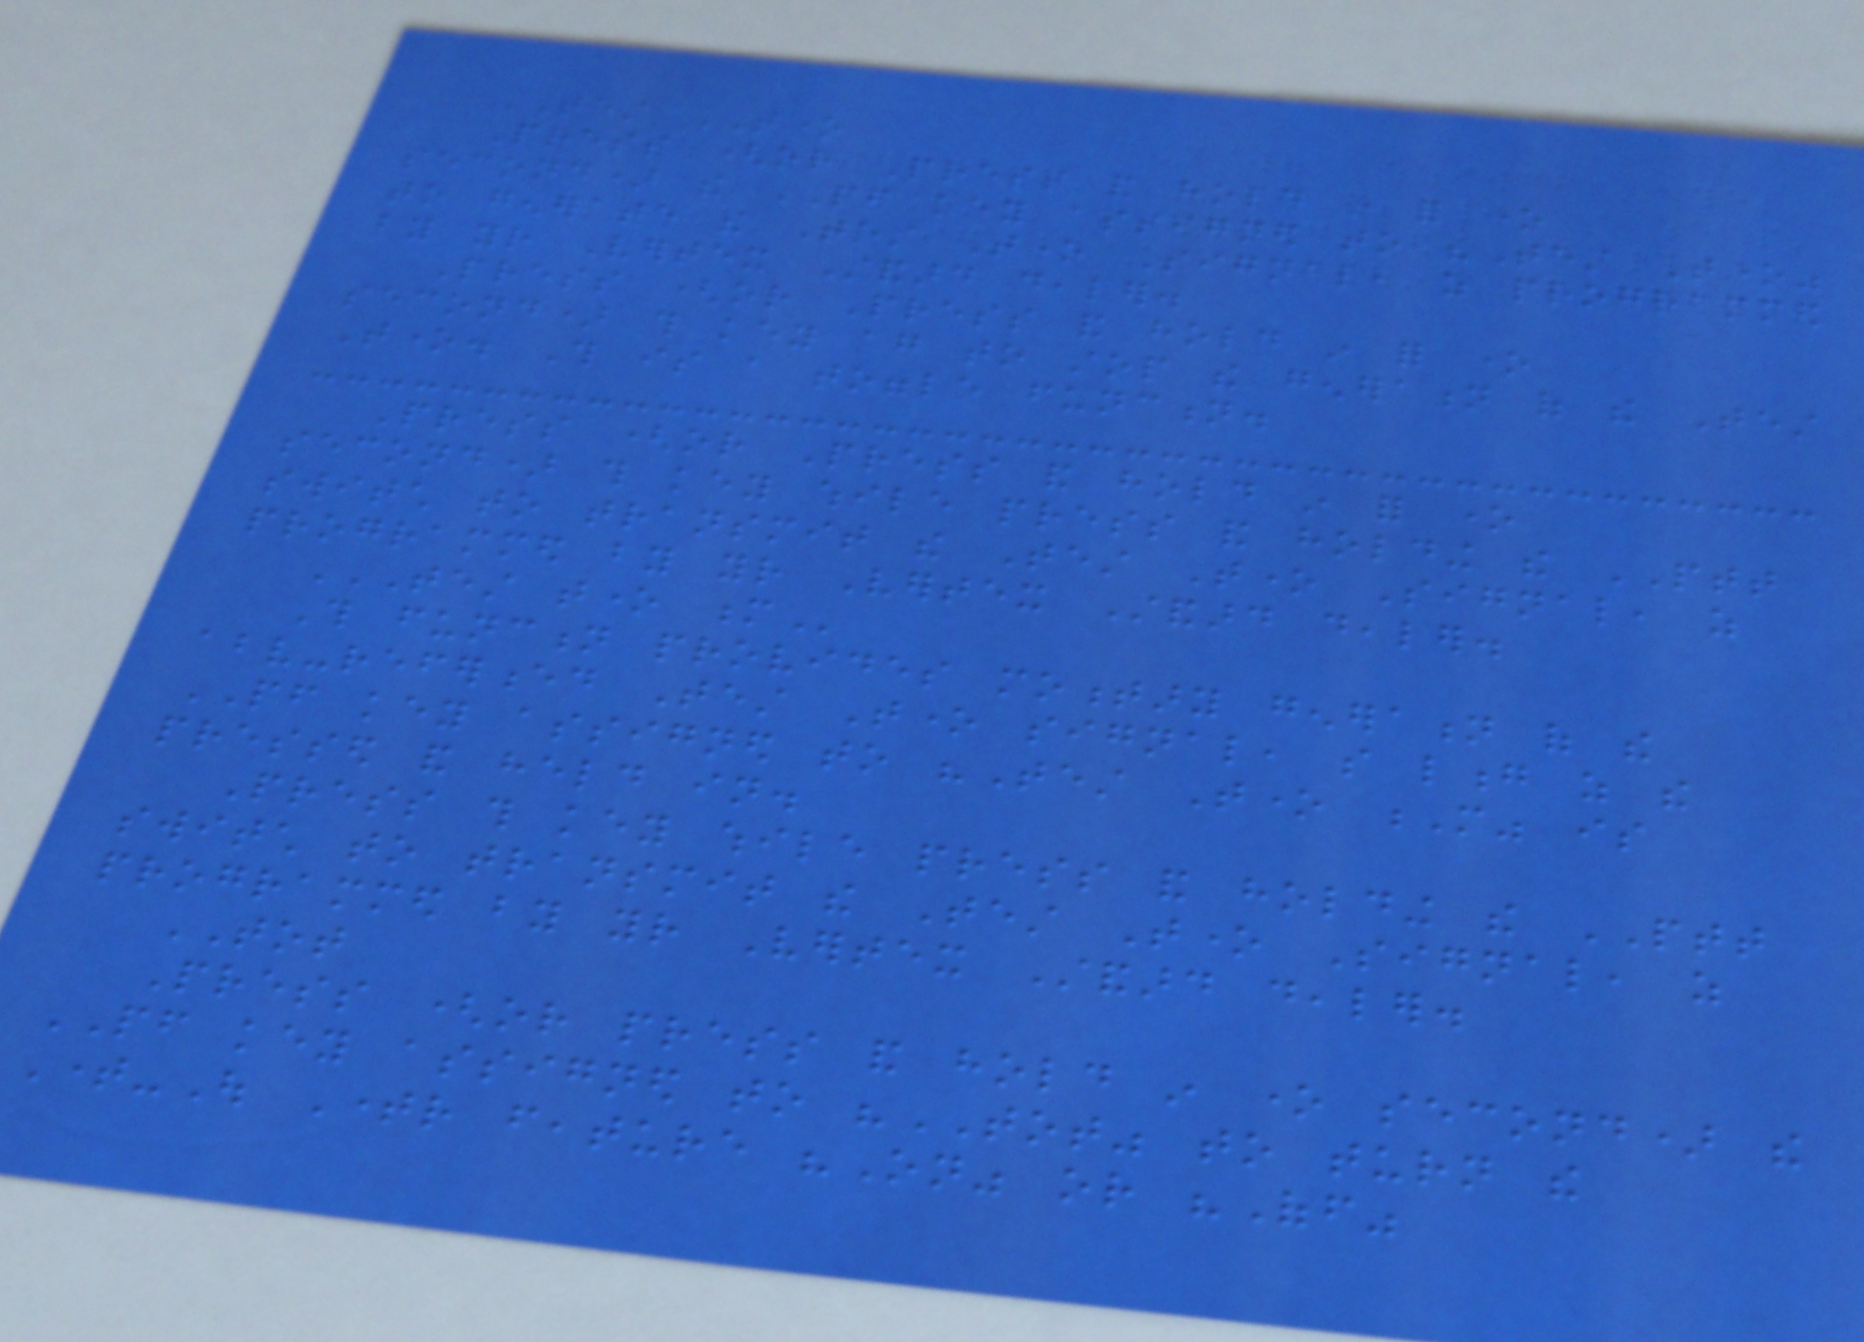TEST TONE
Press (or Press and hold in for one
second) the PF key assigned to "Test Tone"
to generate the Test Tone Signal, as programmed
by your Vertex Standard dealer.
Press (or Press and hold in for one
second) this key again to stop the generation of the Test
Tone. This is a toggle function.
Press (or Press and hold in for one
second) this key while press and holding the PTT
switch to transmit the Test Tone Signal, as
programmed by your Vertex Standard dealer.
TEST TONE M
This function provides momentary generation of the
above-referenced Test Tone signal, so long as the
PF key assigned to "Test Tone M" is
pressed and held in.
Press this key while press and holding the PTT
switch to transmit the Test Tone Signal, as
programmed by your Vertex Standard dealer.
TOT
Press (or press and hold in one second) the
PF key assigned to "TOT" to turn the
Time-Out Timer feature "On" or "Off"
